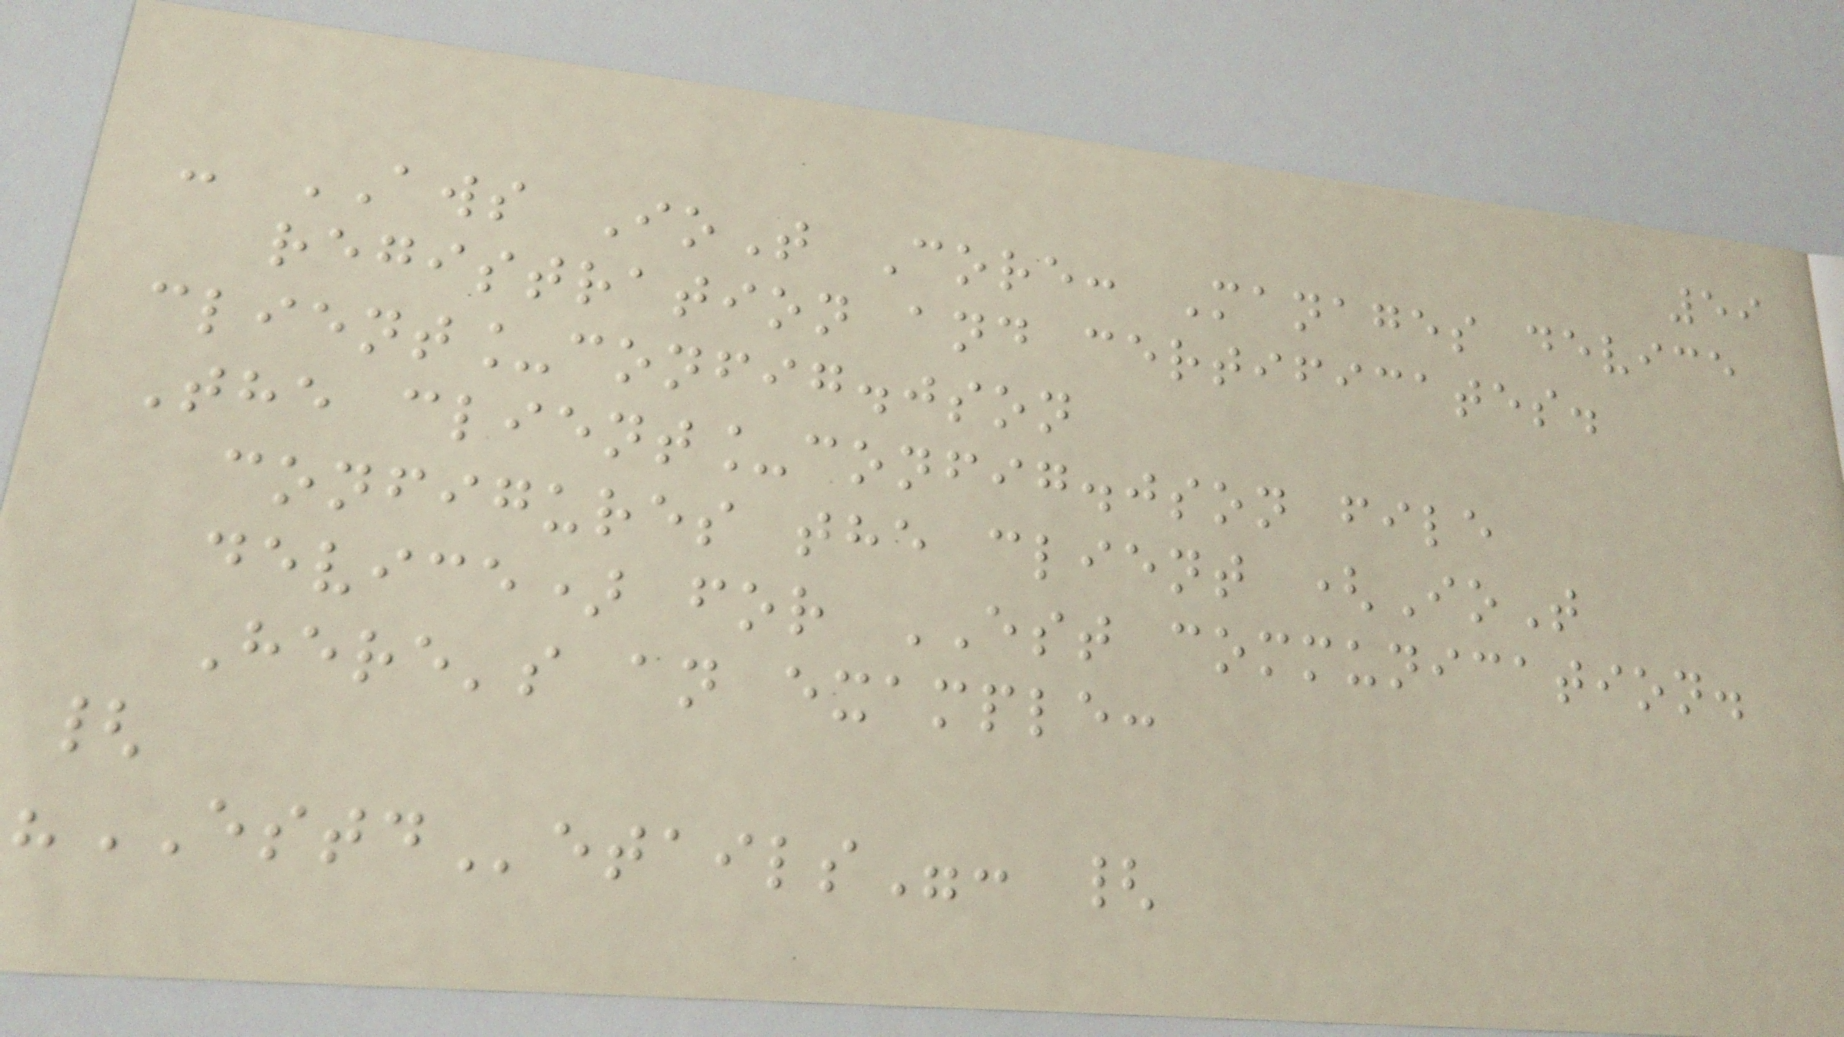59
- AWS IoT Core: Manages device
registration and certificates.
client_config.json
The client_config.json file
configures the client (IoT
device) for EST communication.
Here's an example:
{
"ESTDetails": {
